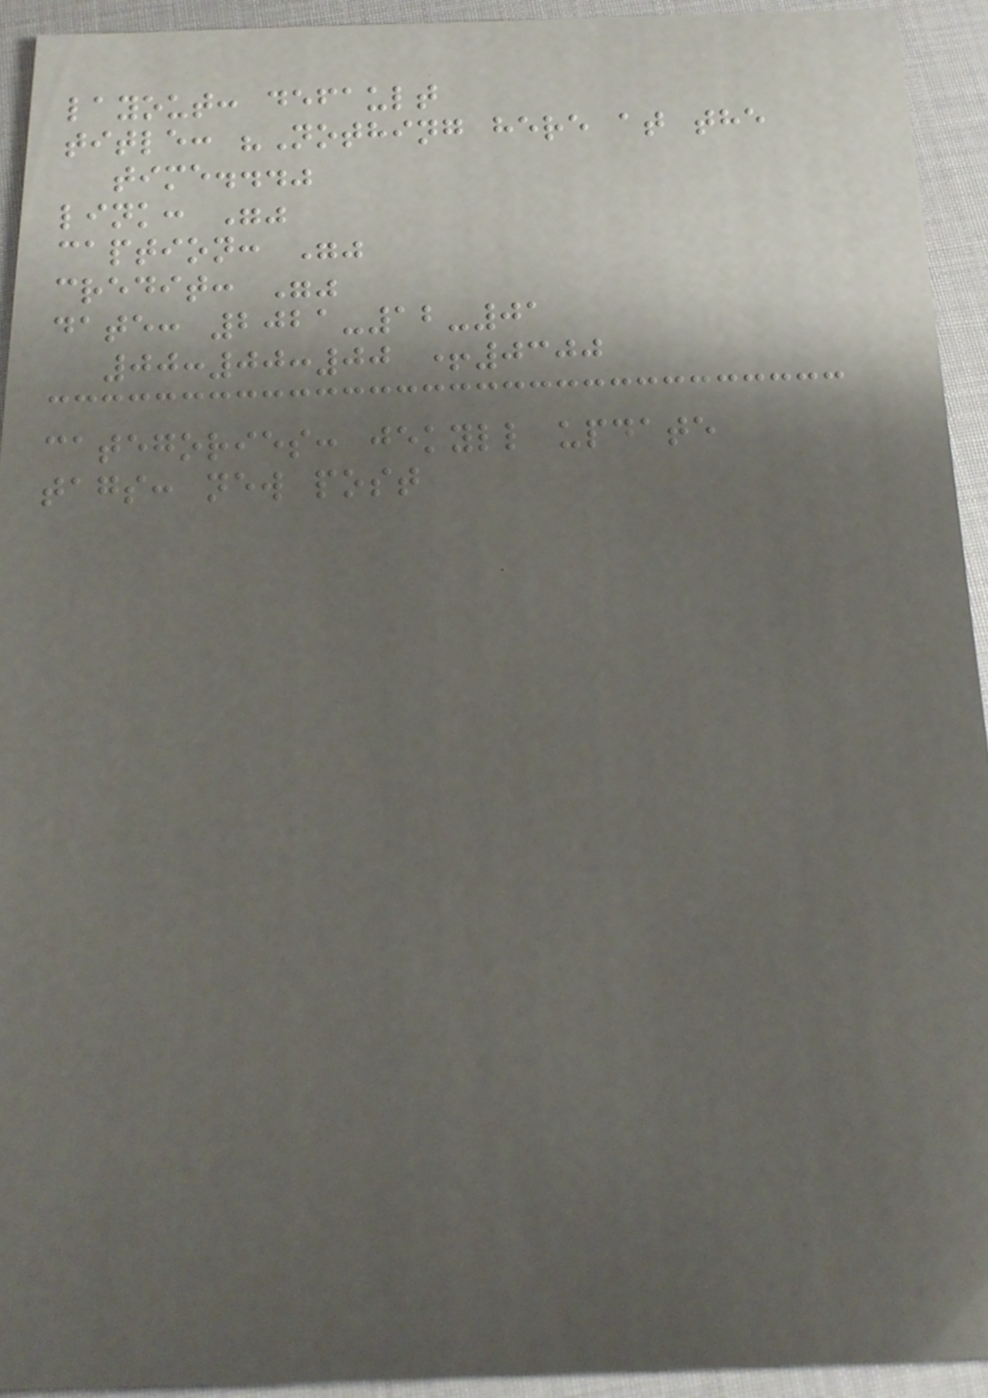layout: default
title: "Nothing here at the
time..."
link: ""
caption: ""
credit: ""
date: 2021-12-01
00:00:00 +0300
categories: jekyll update
tags: new post
